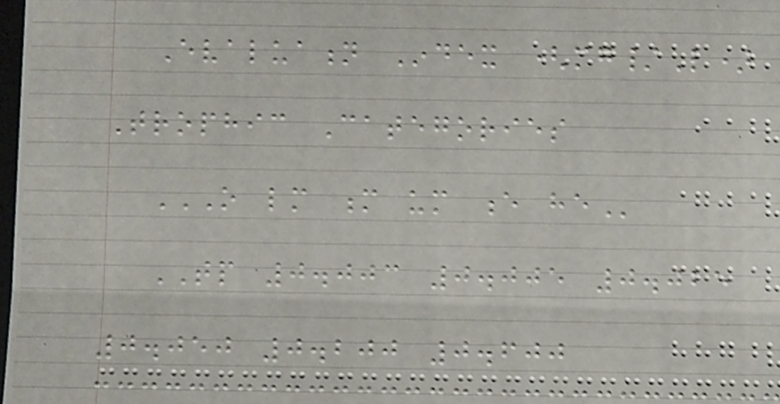Evaluation Index (mg/L)
Trophic Categories
O LM M UM E HE
TP 0.003 0.005 0.025
0.050 0.200 0.600
